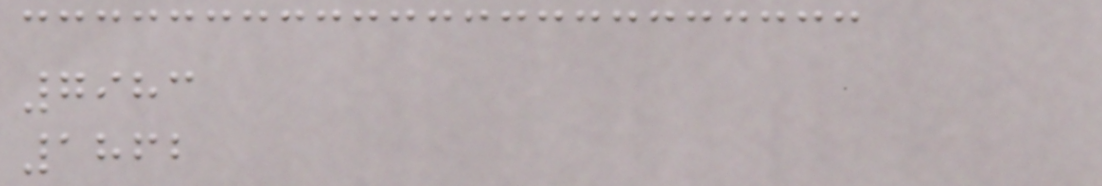7983
1862
